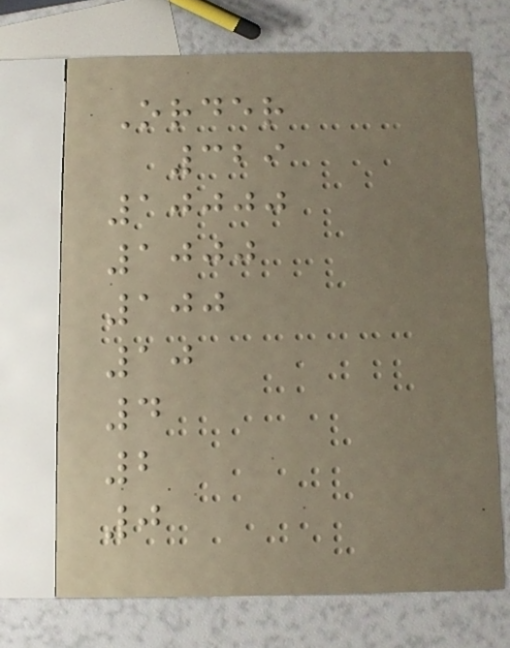Order
329
10000
1000
100
10
4
2
0
